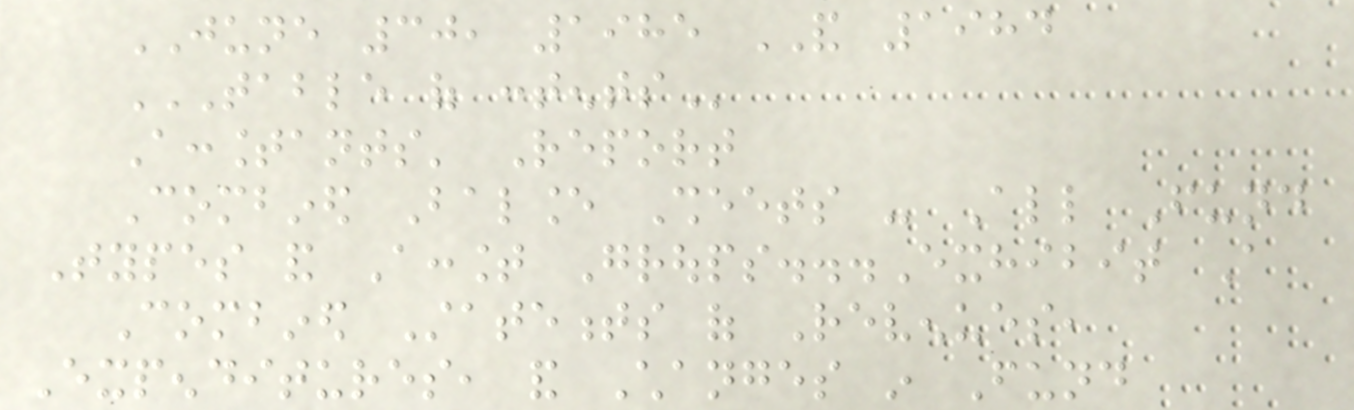JUNE 30, 1985 AND 1984
TABLE OF CONTENTS
Accountants' Report
Combined Balance Sheets - All Fund
Types and Account Groups...Exhibit A
Combined Statements of Revenues,
Expenditures, and Changes in Fund
